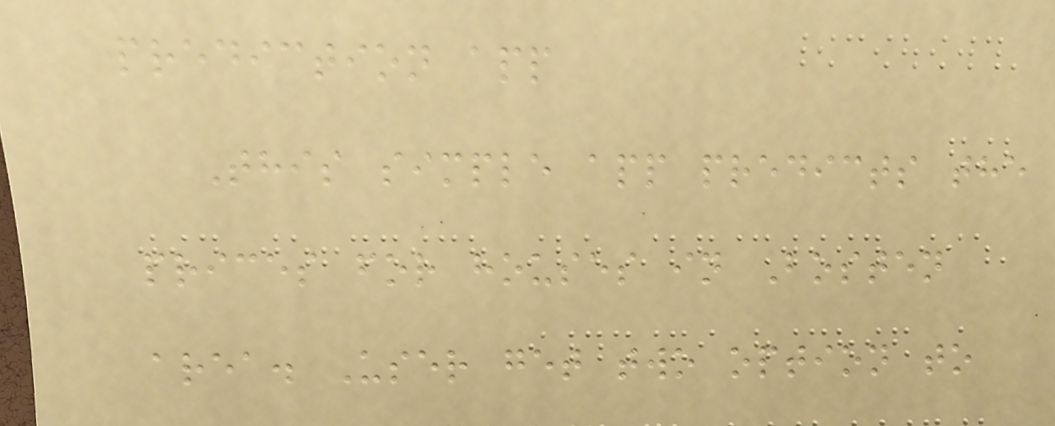prediction app
This simple app predicts the
prices for houses in Bosten
area. User get two option to
